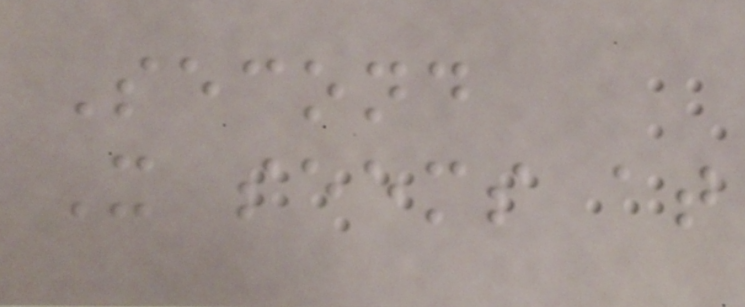Second
It seems at
